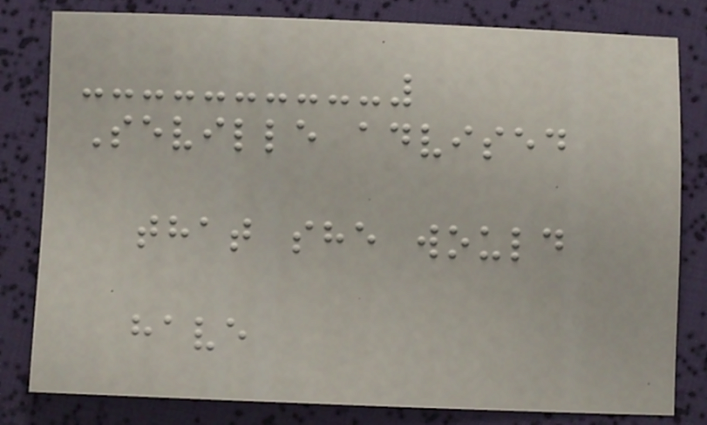Seville advised
that she would
have
